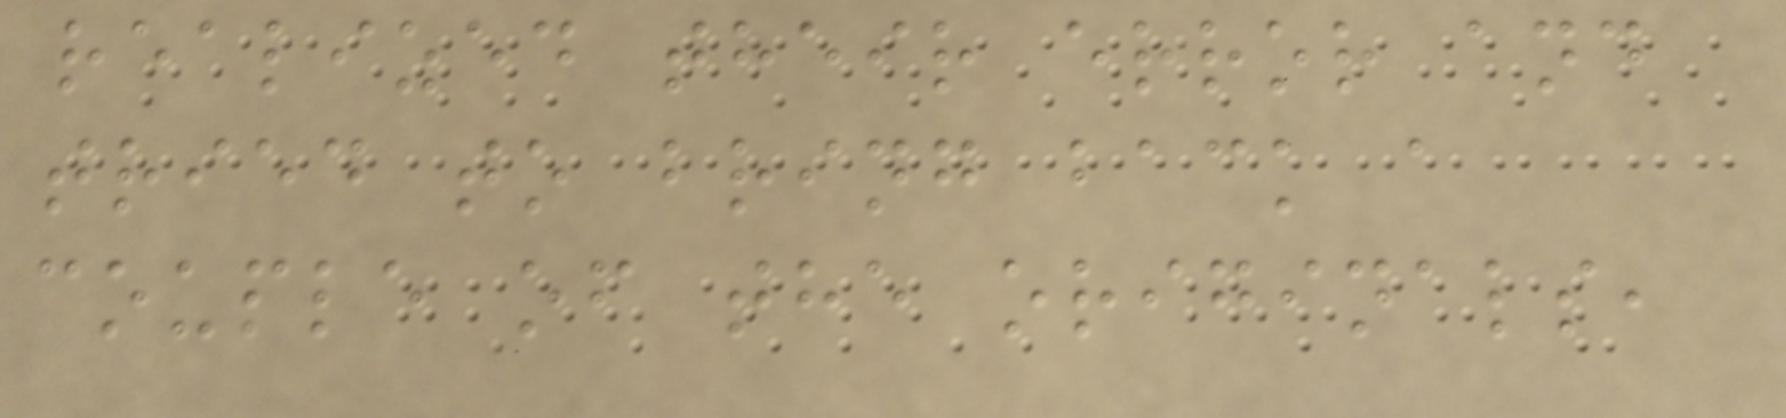realized their error and
tried to bring back a
couple of the originals,
